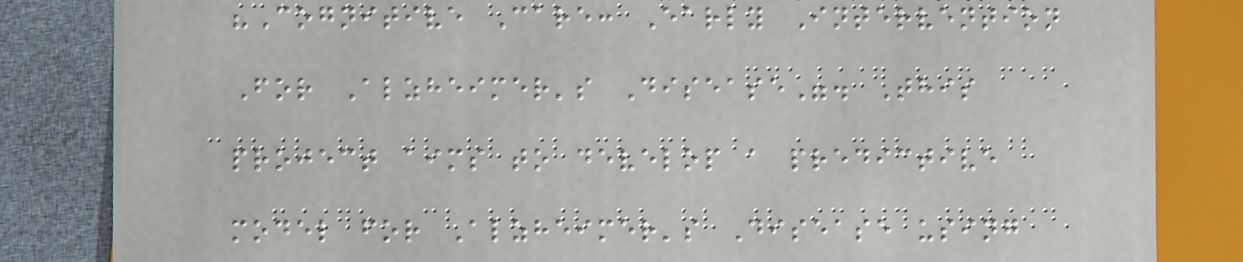"Cognitive Care: Early Intervention
For Alzheimer's Disease". This
project aims to develop a predictive
model for Alzheimer's Disease using
